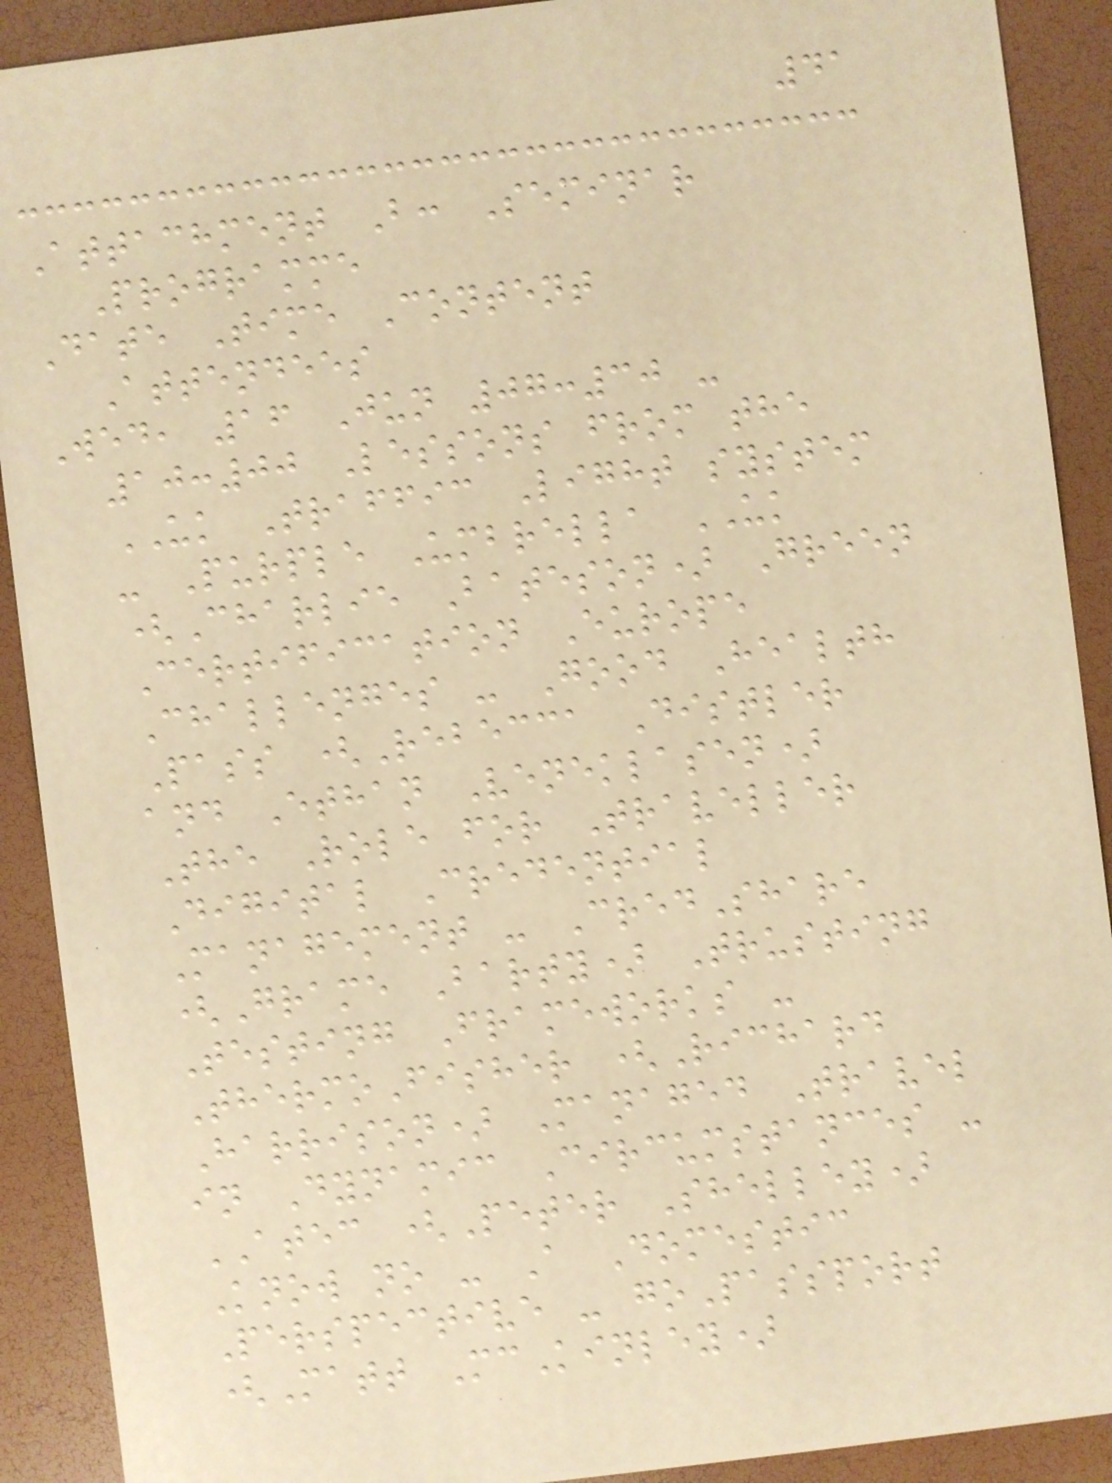41
Attachment B: Seminar
Programme
Date Time Content
Attendees
Wed, 16 Jun 07:30 -
10:00 Lessons from the
UK Traffic Light system
- Purple Umbrella UK
(Charlie Bateson) Green
Certification Europe
Challenges - Good Health
Pass (Rebecca Distler
and Ethan Veneklasen)
The Role for Traveller
Digital Credential
Management - CredShare
(Grame Barty) Trusting
Testing Frameworks -
ThermoFisher (Richard
Harrison) Managed Travel
in Dynamic Circumstances -
ATEC (Peter Shelley)
Know no - A Domestic
Perspective - goPassport
(Matt McKinley)
